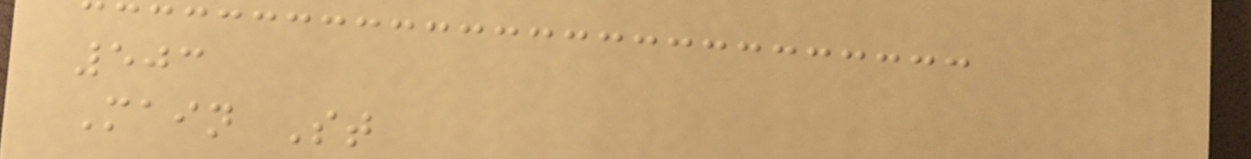503
Main St
